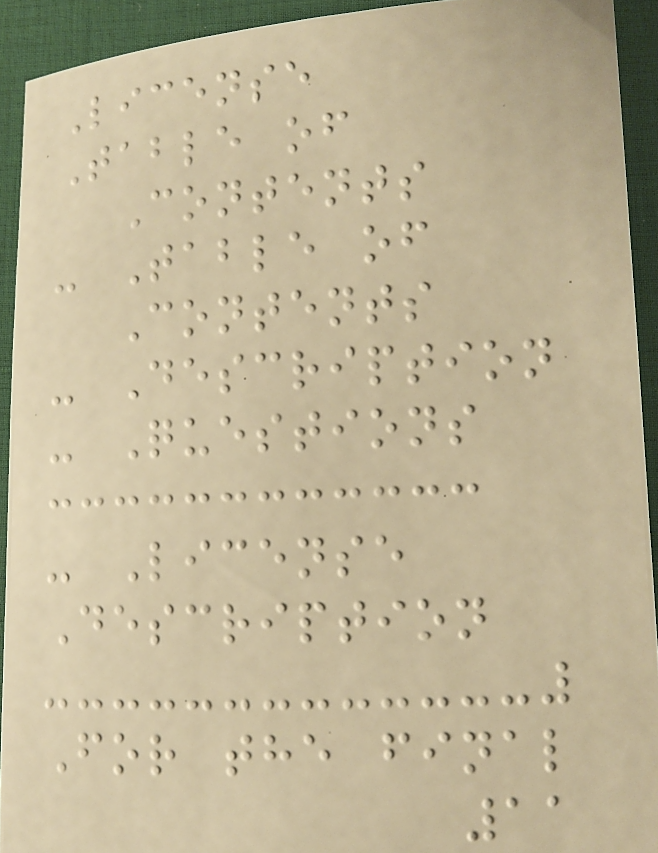License
Table of
Contents
- Table of
Contents
- Description
- Questions
- License
Description
For the final
11
